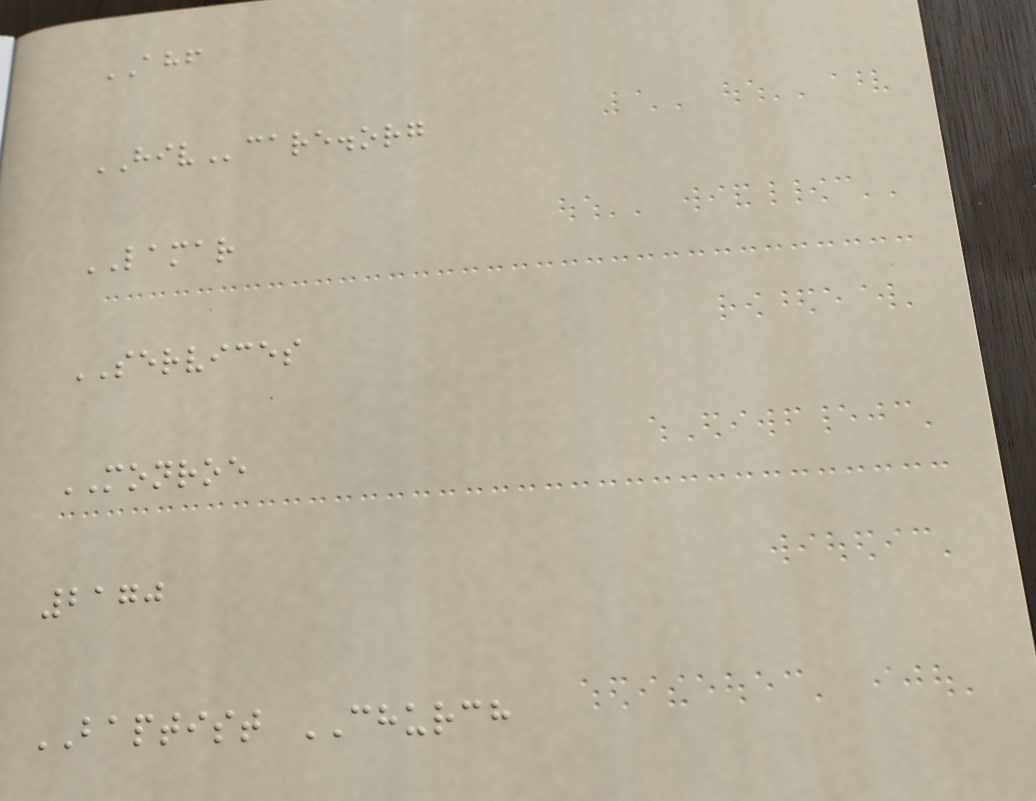AHF
HIVcare.org
LAMAR
SERVICES
MONROE
2170
BAPTIST CHURCH
